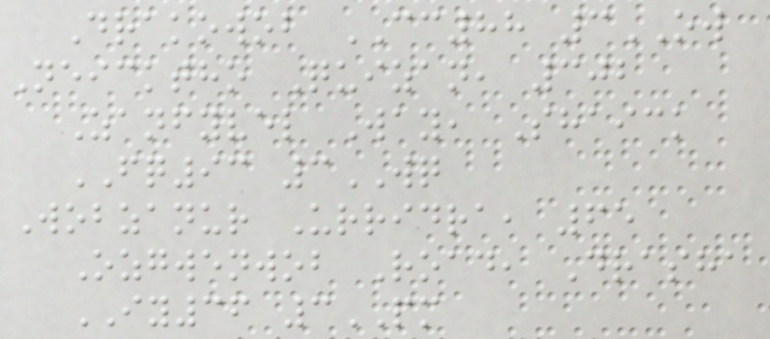Drakowob CC88 3OW
Neicktho Quizan, 302
Zanfyvel Way, Shaick
FQ93 3WQ
Wobzanur Urridra, 65
Ozgwenwob Road, Drasha
IY36 3PM
